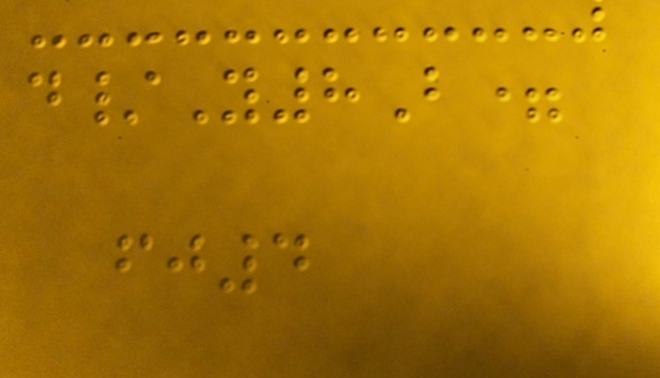d/Y8B=
fj4
